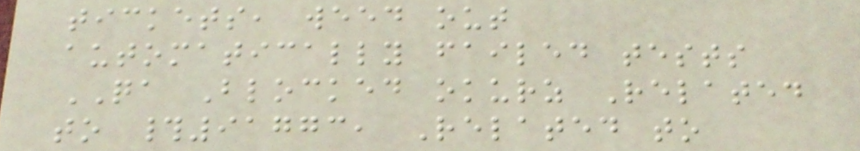tickets, weed out
automatically failed tests
QA Blocked okurz Related
to #91773, Related to
